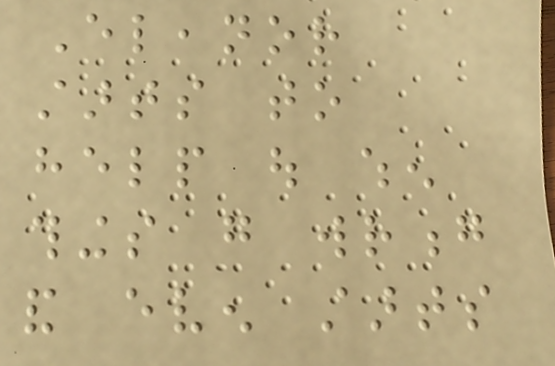Eleanor
starts to
help out when
things go wrong
and even starts
